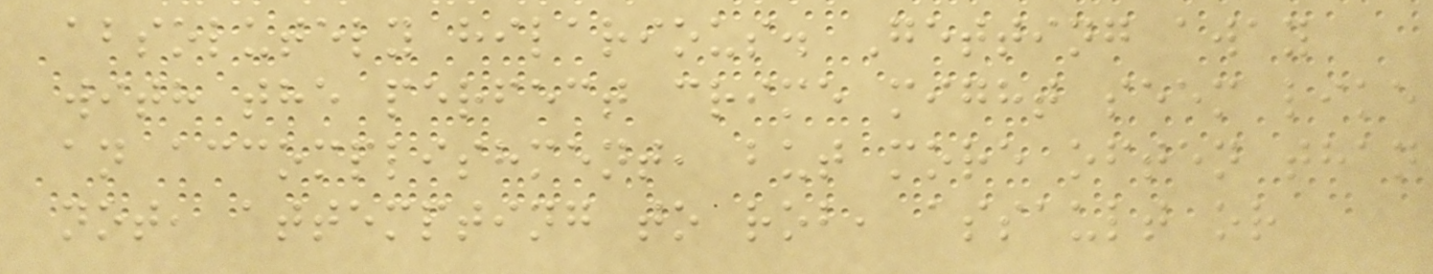absolutely hilarious. Getting away
with the perfect crime might seem like
an accomplishment, but more often than
not, attempting to rob, assault or
